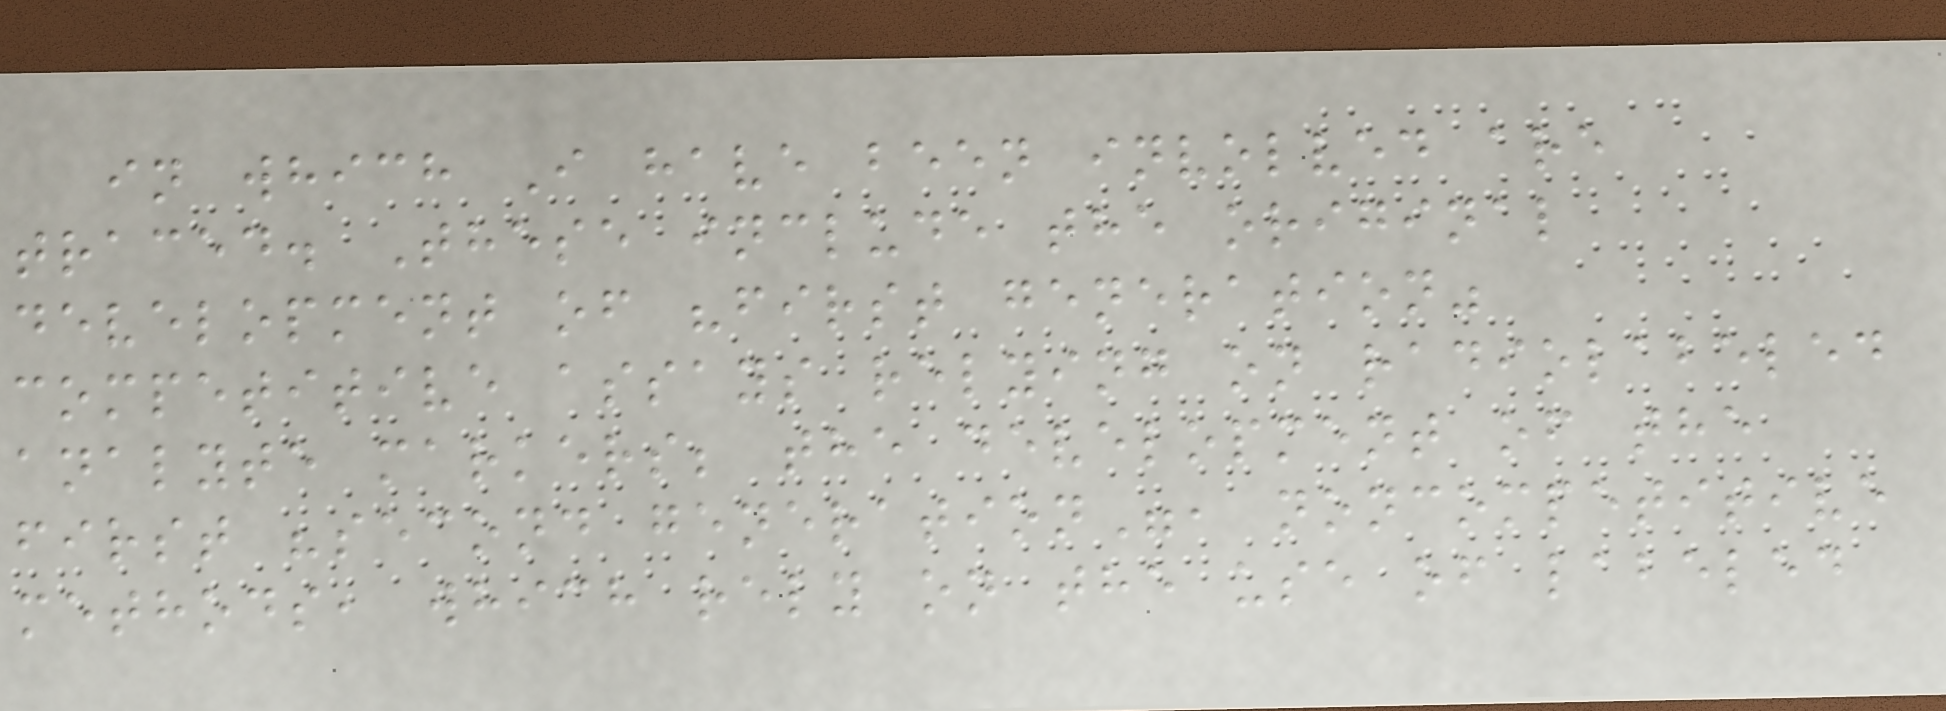in which I have been involved are
traced. These include the original
development of "first generation"
competitive assays relying on radiolabeled
analyte markers; the development of the
first "second generation", noncompetitive
methods, which rely on the use of labeled
